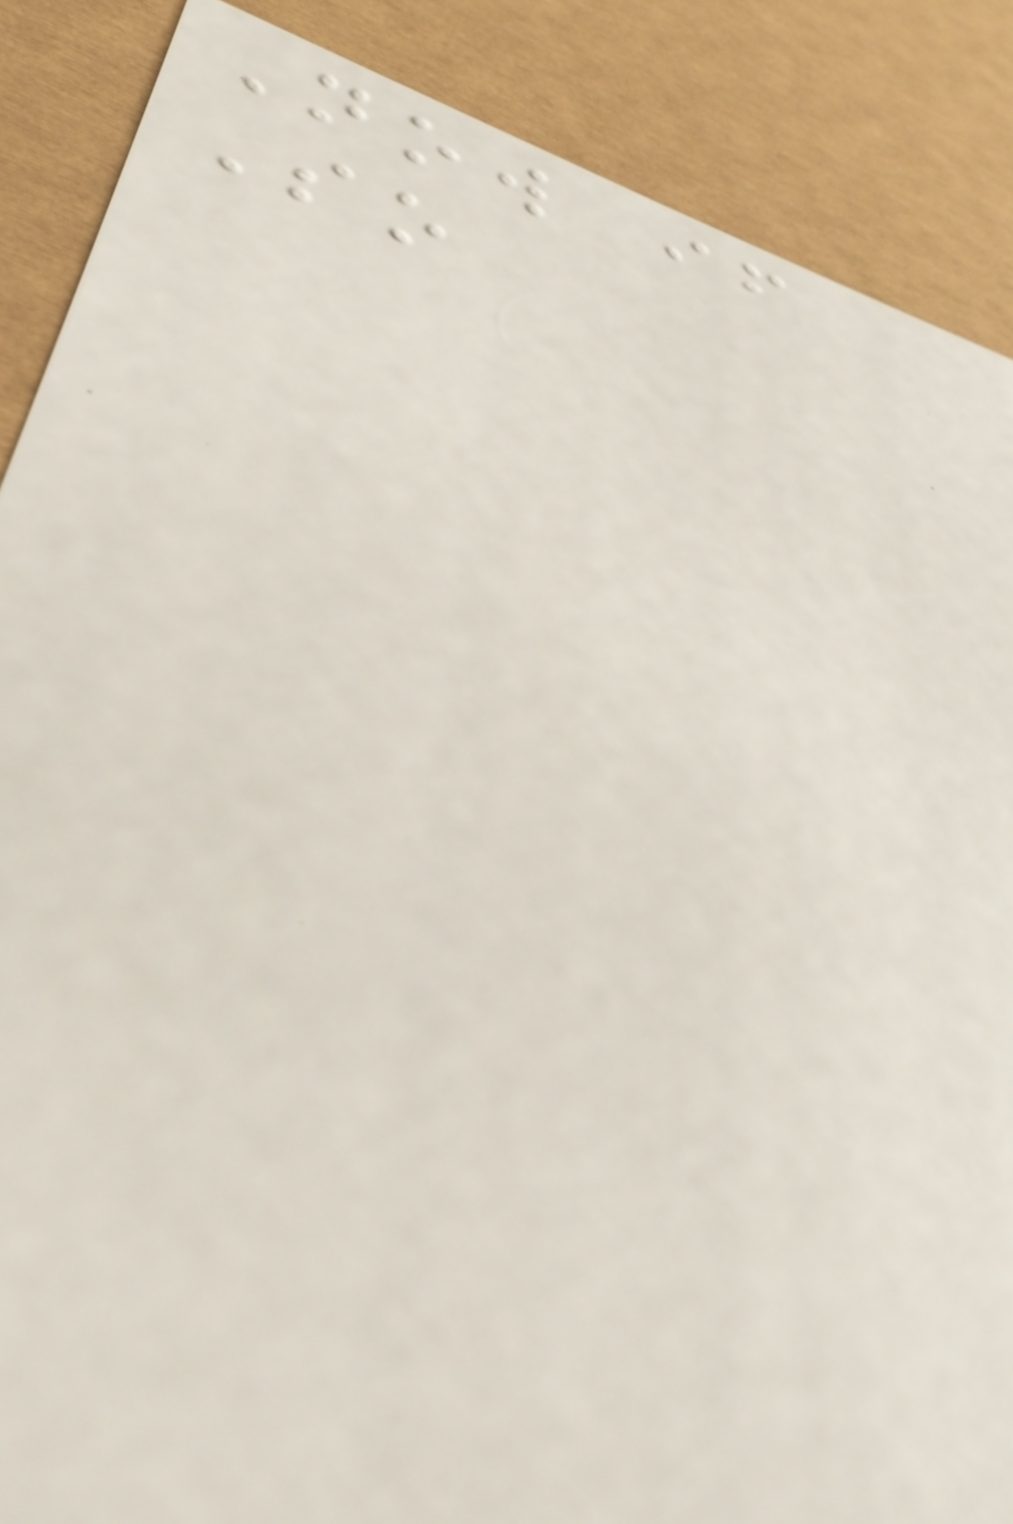Now if
So
